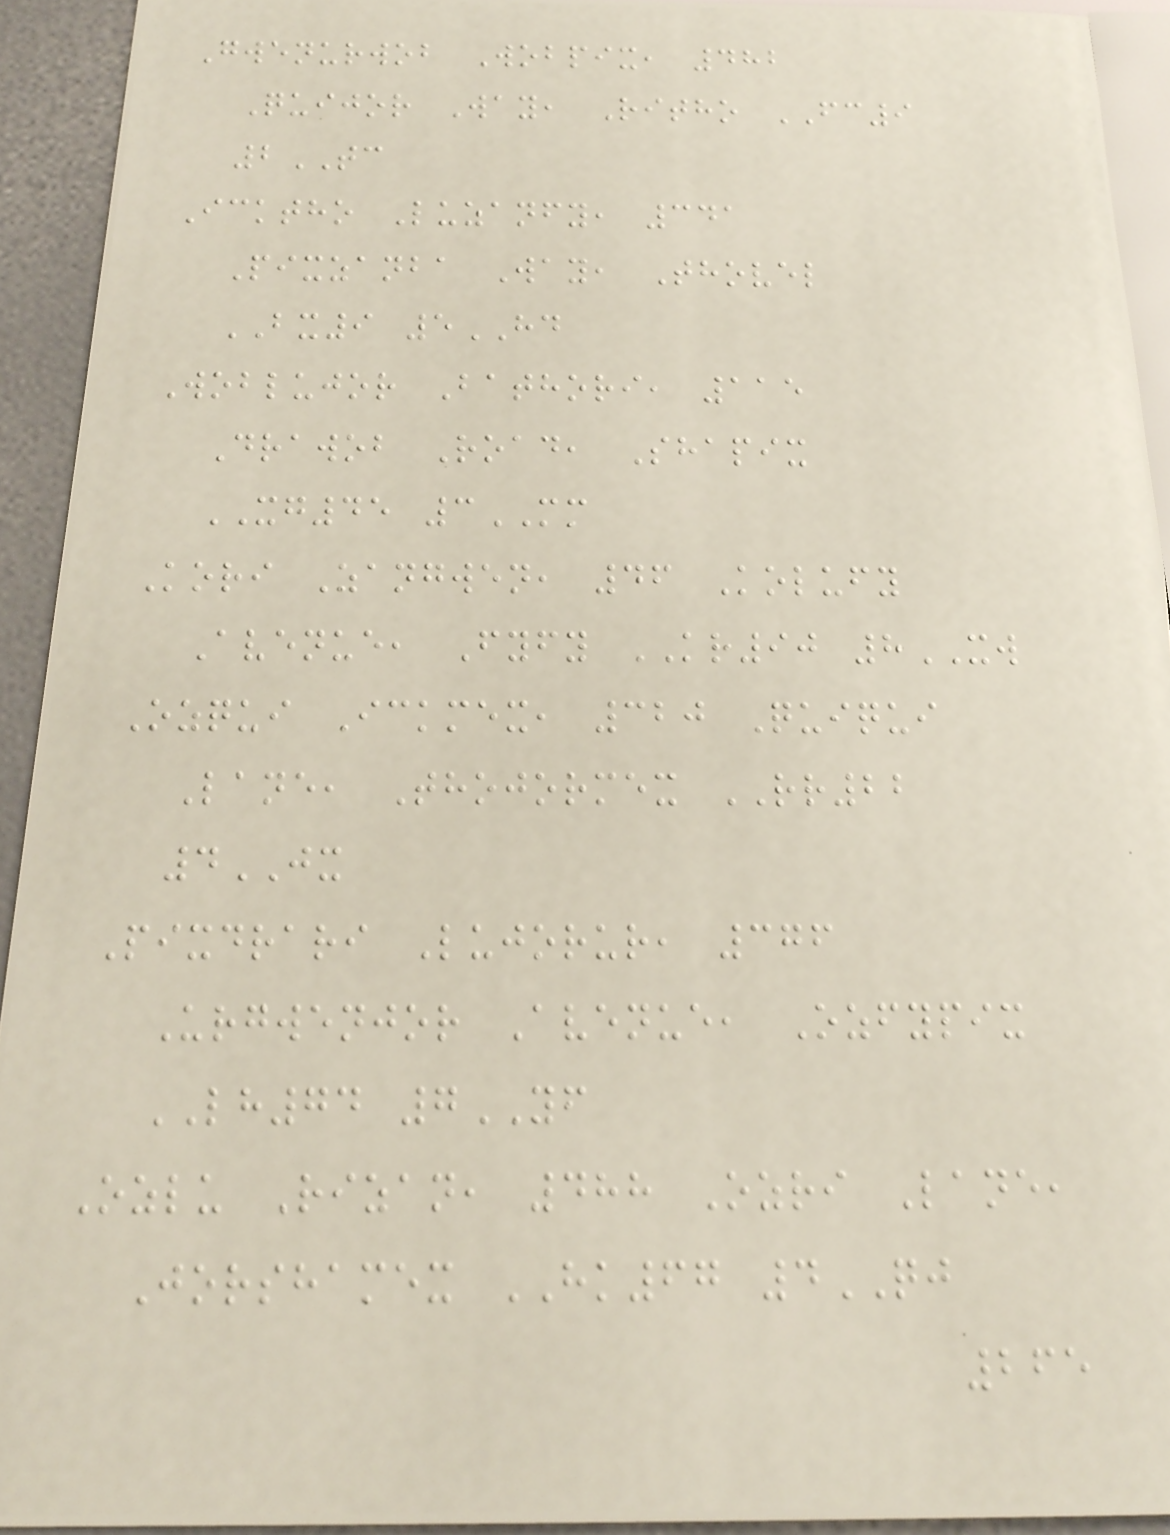Gwenurwob Wobpix, 482
Quijor Way, Ritho FC9
2TC
Icktho Luzanfy, 341
Pixzanba Way, Thovel
BX9 5HD
Woblujor Bathori, 115
Drawob Road, Shapix
XG45 3MM
Kori Zangwen, 46 Kolufy
Avenue, Fyfy KR90 8XW
Ozqui Ickmex, 320 Quiqui
Lane, Thojormex RR22
4JX
Pixdrari Lujorur, 376
Urgwenjor Avenue, Ozfypix
LH74 7YF
Ozlu Rizan, 488 Ozri Lane,
Jorshamex HK67 4QJ
265
